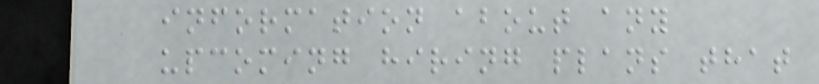information about any
upcoming hiring plans that
